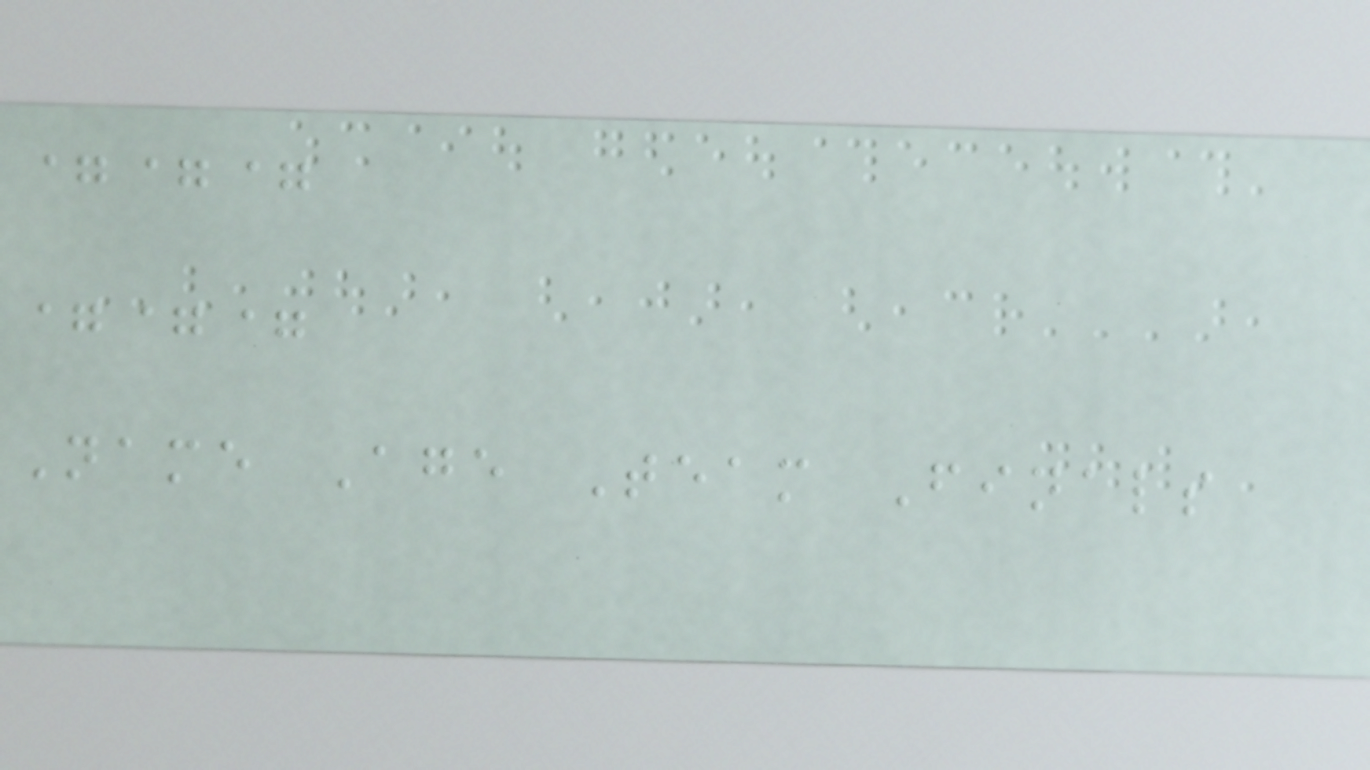===
===
Name Age Team Finals
